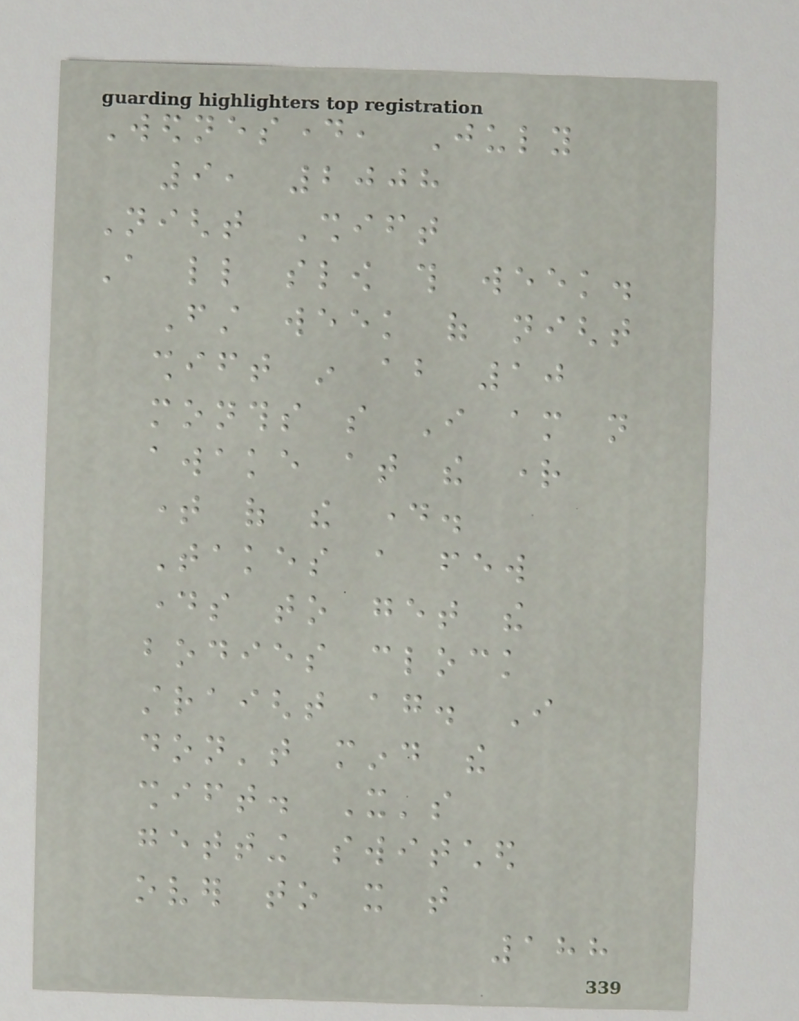Wednesday, July
9, 2008
Night Shift
A little slow this week.
First week of night
shift in about 10
months so I am not
awake at the right
time of the day.
Takes a few
days to get the
bodies clock
straight again. I
don't mind the
shift. It's
getting switched
over to it that
188
